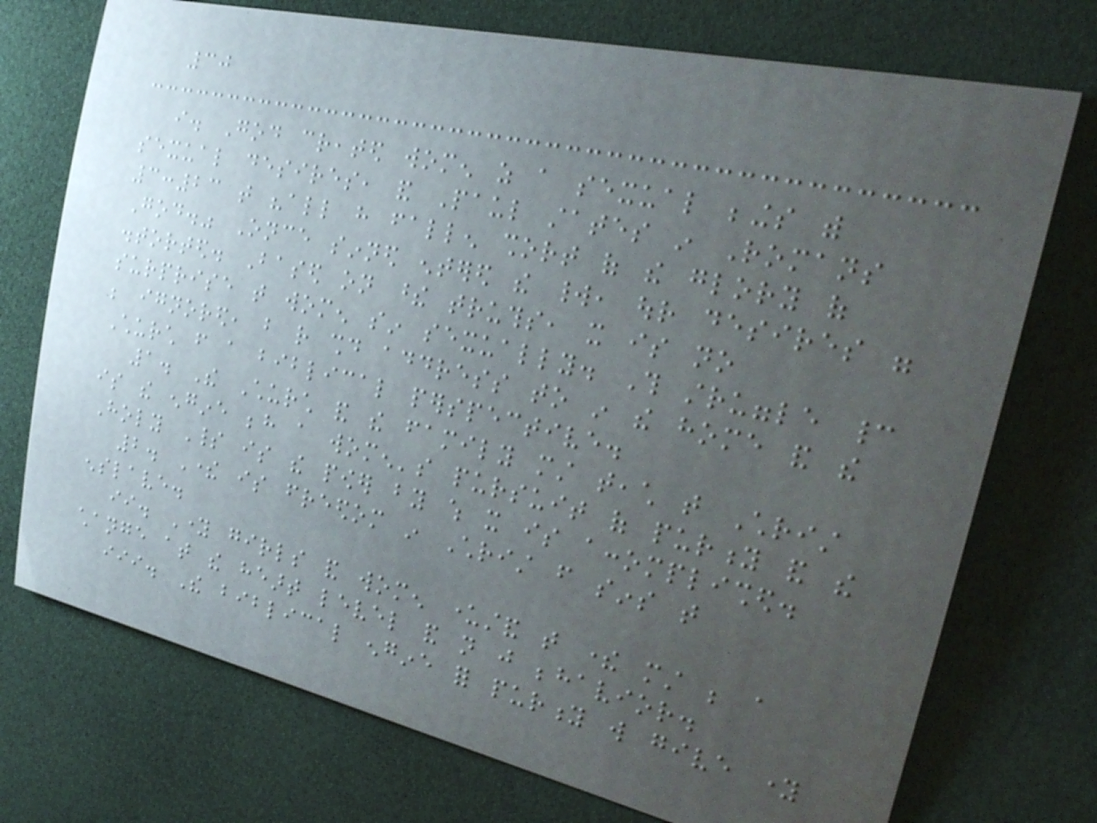30
i. God created women as a sexual beings with
sexual desires, and Paul states in Romans
3:23 that "all have fallen short of the glory of
God." Once sinned entered the world, our desires were
distorted. Based on these truths, it is no
surprise that women sin sexually. This struggle cannot
be ignored, but rather should address to in the home and the
Church from a biblical perspective.
1. The Church and the family must teach that Christ
is the engine behind a women's pursuit of purity and the
Holy Spirit is the power by which it is accomplished.
2. There is freedom in Christ from sins that
enslave.
ii. Young girls and women understand that there must be a
change at the heart level and not just behavior.
iii. The biblical engine for purity will give young
